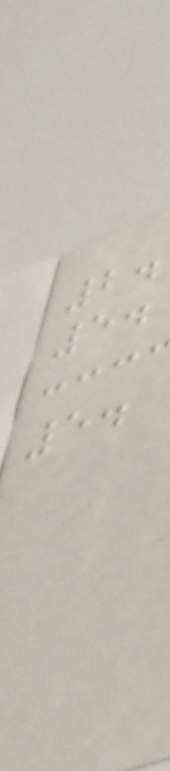2.
5.
5.
